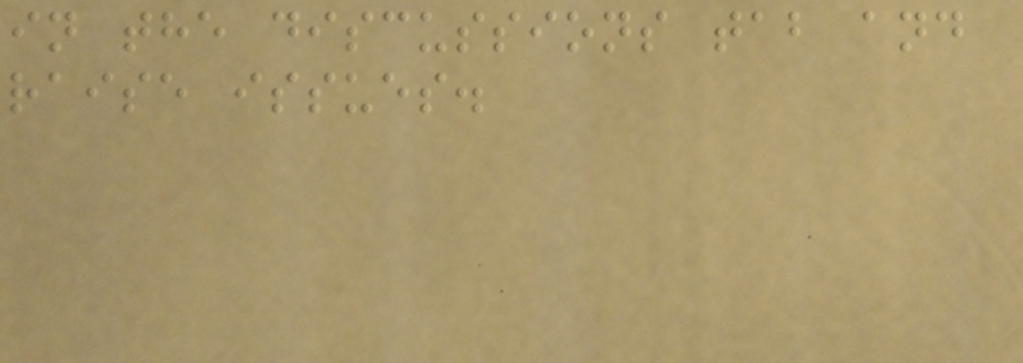in the discussions tab and
raise issues.
